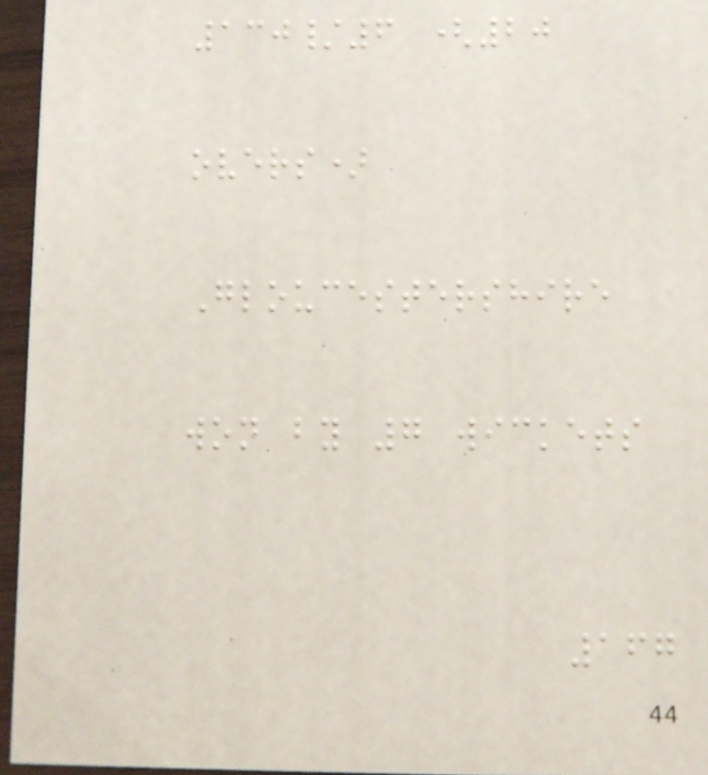130/6 (20
overs)
Gloucestershire
won by 7 wickets
167
